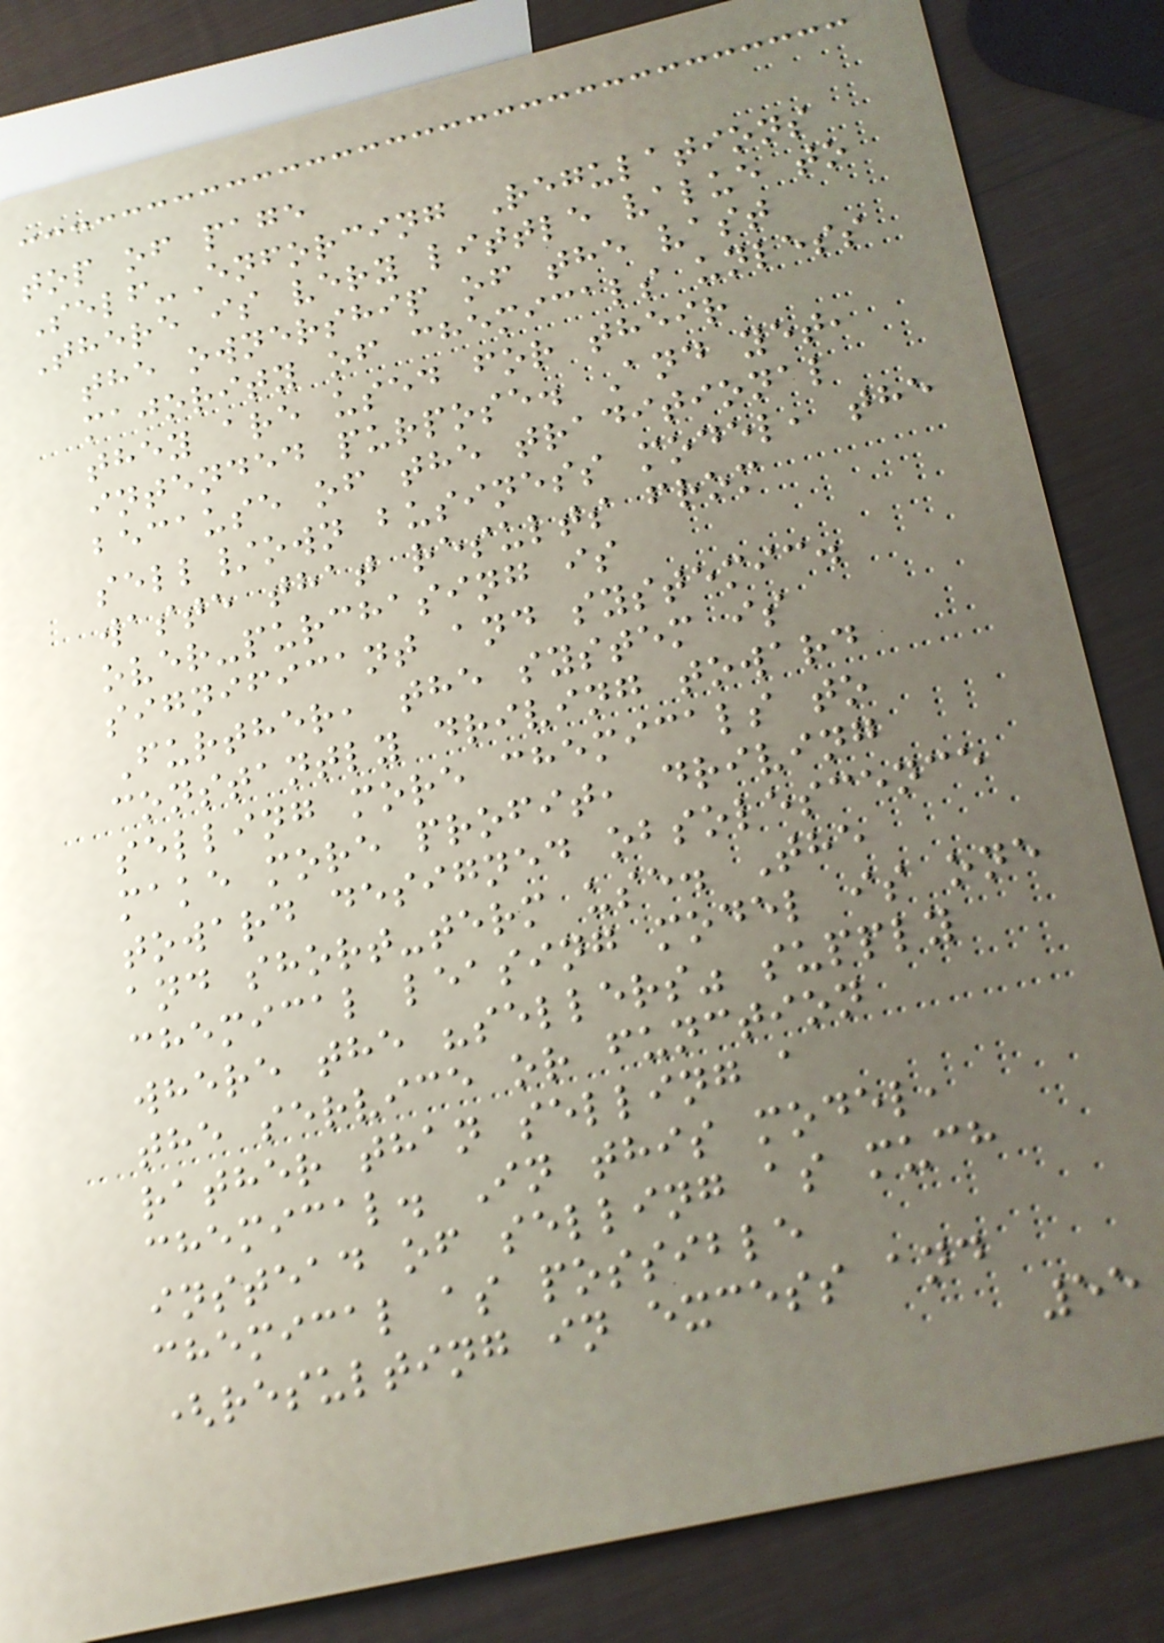top of page
Self-Enforcing Regulations
There is very little value to
the ownership of the vast
majority of chemicals unless
they are used for their
intended purpose. And yet,
because of the traditional
sell/own business model, the
waste that results from
over-purchasing is
significant and systemic.
Further, the system is
constantly driving toward
selling more chemicals to
make more profit, driving
toward designed obsolescence
and short-term use. The
chemical leasing model is one
where the "sellers" supply
the service or function
rather than selling a
chemical. In this model,
instead of selling as much
chemical as possible
(resulting in excess and
55
